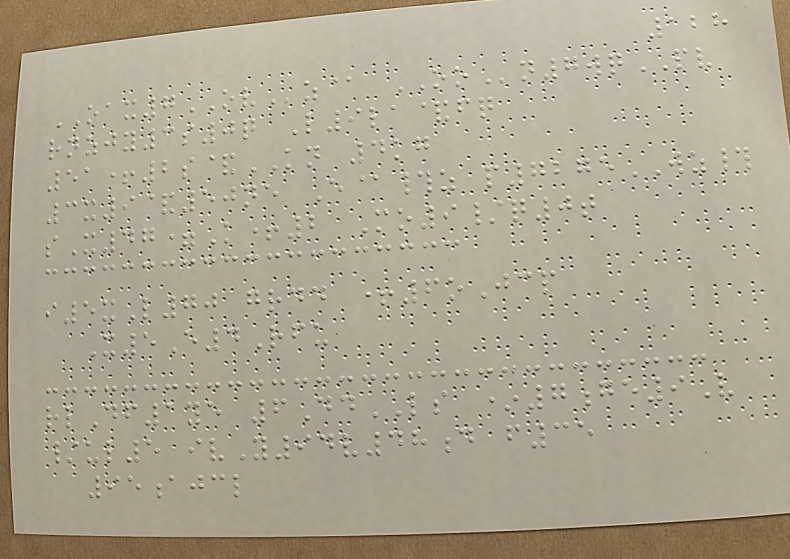128
OAX7OVz@ OOn7wqPV
rnzjy3s0q L9la&fq
51+2s&KN 4kg
3x9&50ne E@#z p7275WZ#
sX47=K+2 Mo9/q0t
i5xL70 grdd +6oJcp
X5E4Rfu
rlDf1ye 6DdLS *7ge9V
/ul5 ivY94v48d f35
95ajcl
